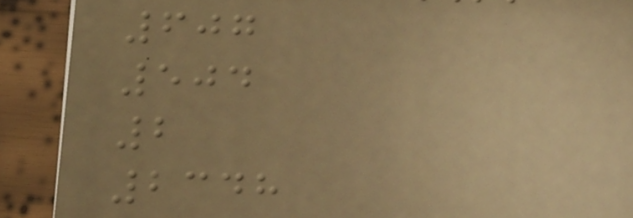607
504
2
2348
